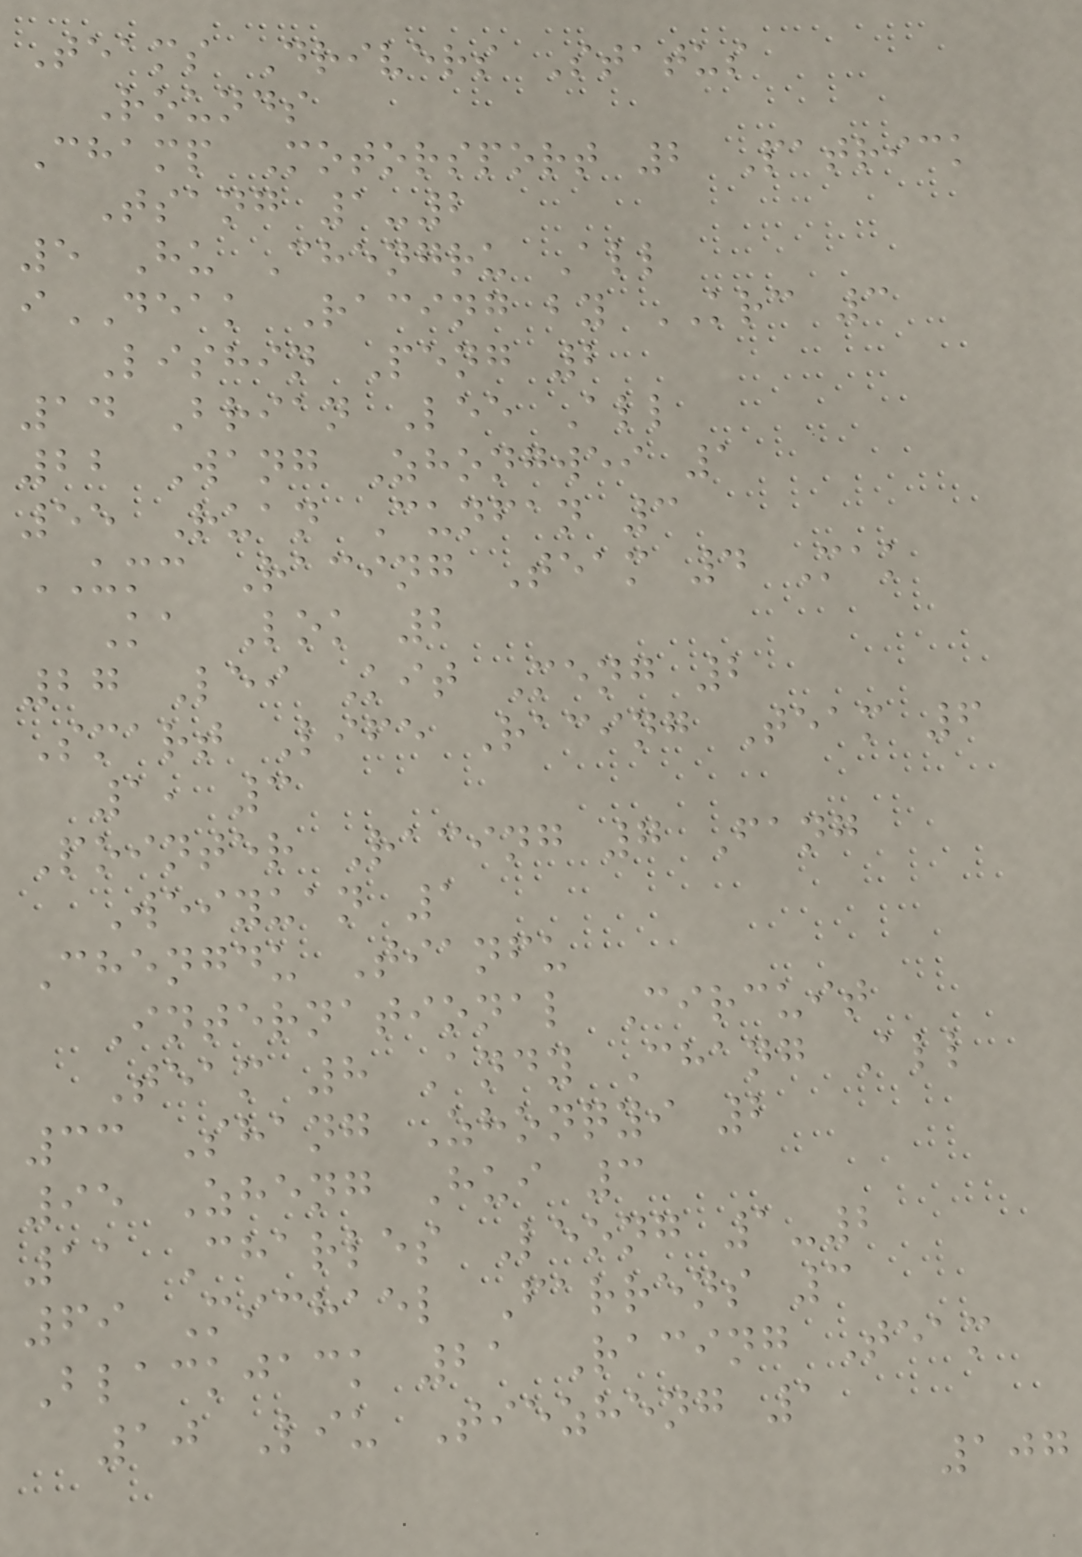Teams Drivers Status
Rounds
Champ Motorsport 2 Patrick
Tsang 1-2
5 Hu Chengru All
iDEAK Racing by KRC 3
Lishin Peng 2
14 Brian Lee All
22 Wang Zhongwei 1
55 Ruan Cunfan 3
UMC Racing Team 4 Mak
Ka Lok 2
27 Lei Kit Meng 2
Smart Life Racing Team 6
1, 3
Pointer Racing 7 Fang
Weiyuan 1
Chengdu Tianfu
International Circuit
Team 8 Andy Chang All
33 Shang Zhonqyi 2
95 Zheng Hui 3
11 Charles Leong 1-2
69 Michael Farrens 3
Blackjack 21 Racing Team
10 Liu Tiezheng 1
107
